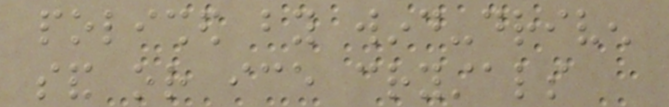polished by wind-driven
sand or ice crystals
